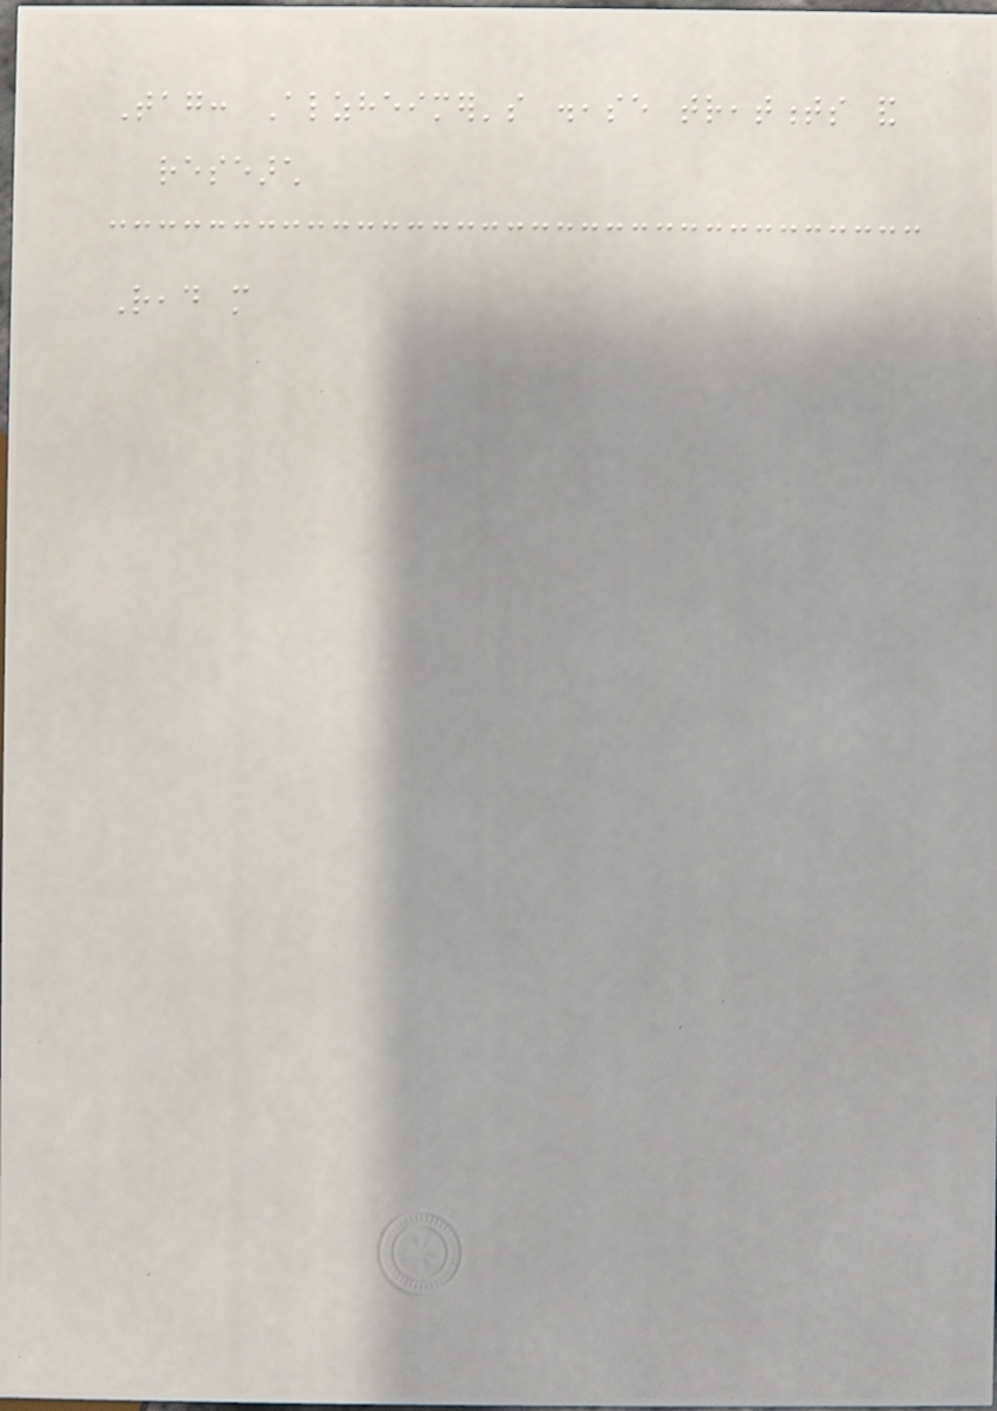Tag: Alzheimer's disease treatments and
research
Read more
